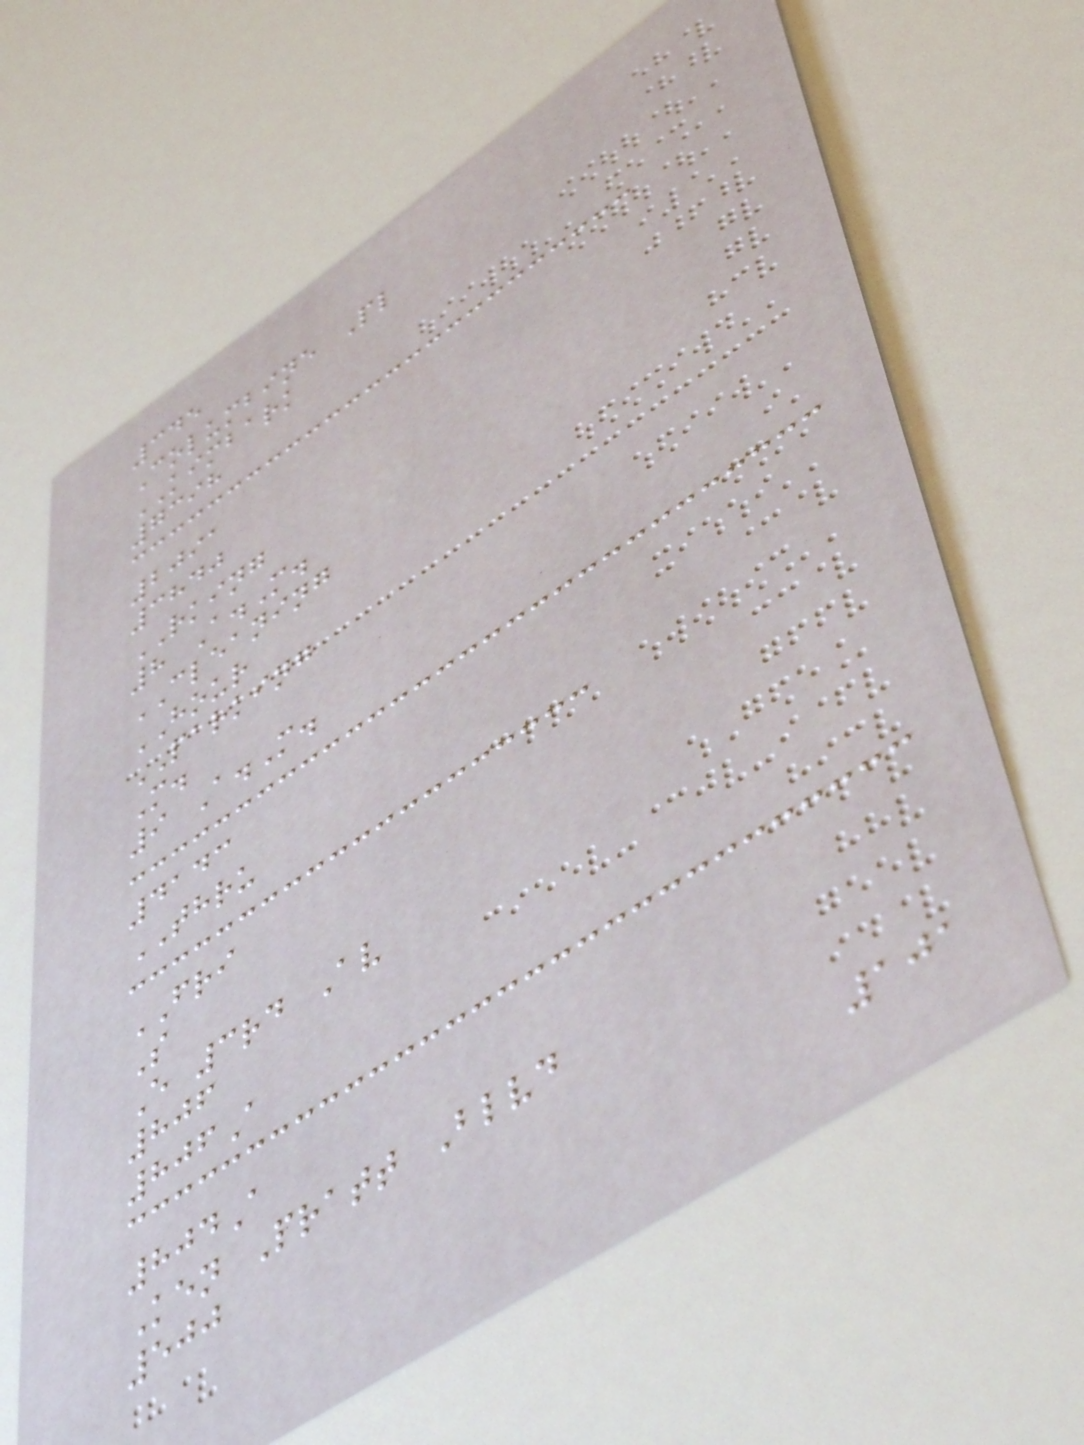345
Columbine Pl
KIMBARK
7398
2091
3840
RKING
8 A.M.
CLEANING
HOUR
PARKING
M.
9 A.M.
4143
THRU
FRI
S
E 3rd Av
806
806A
804A
Ken Pratt Blvd
500
101
